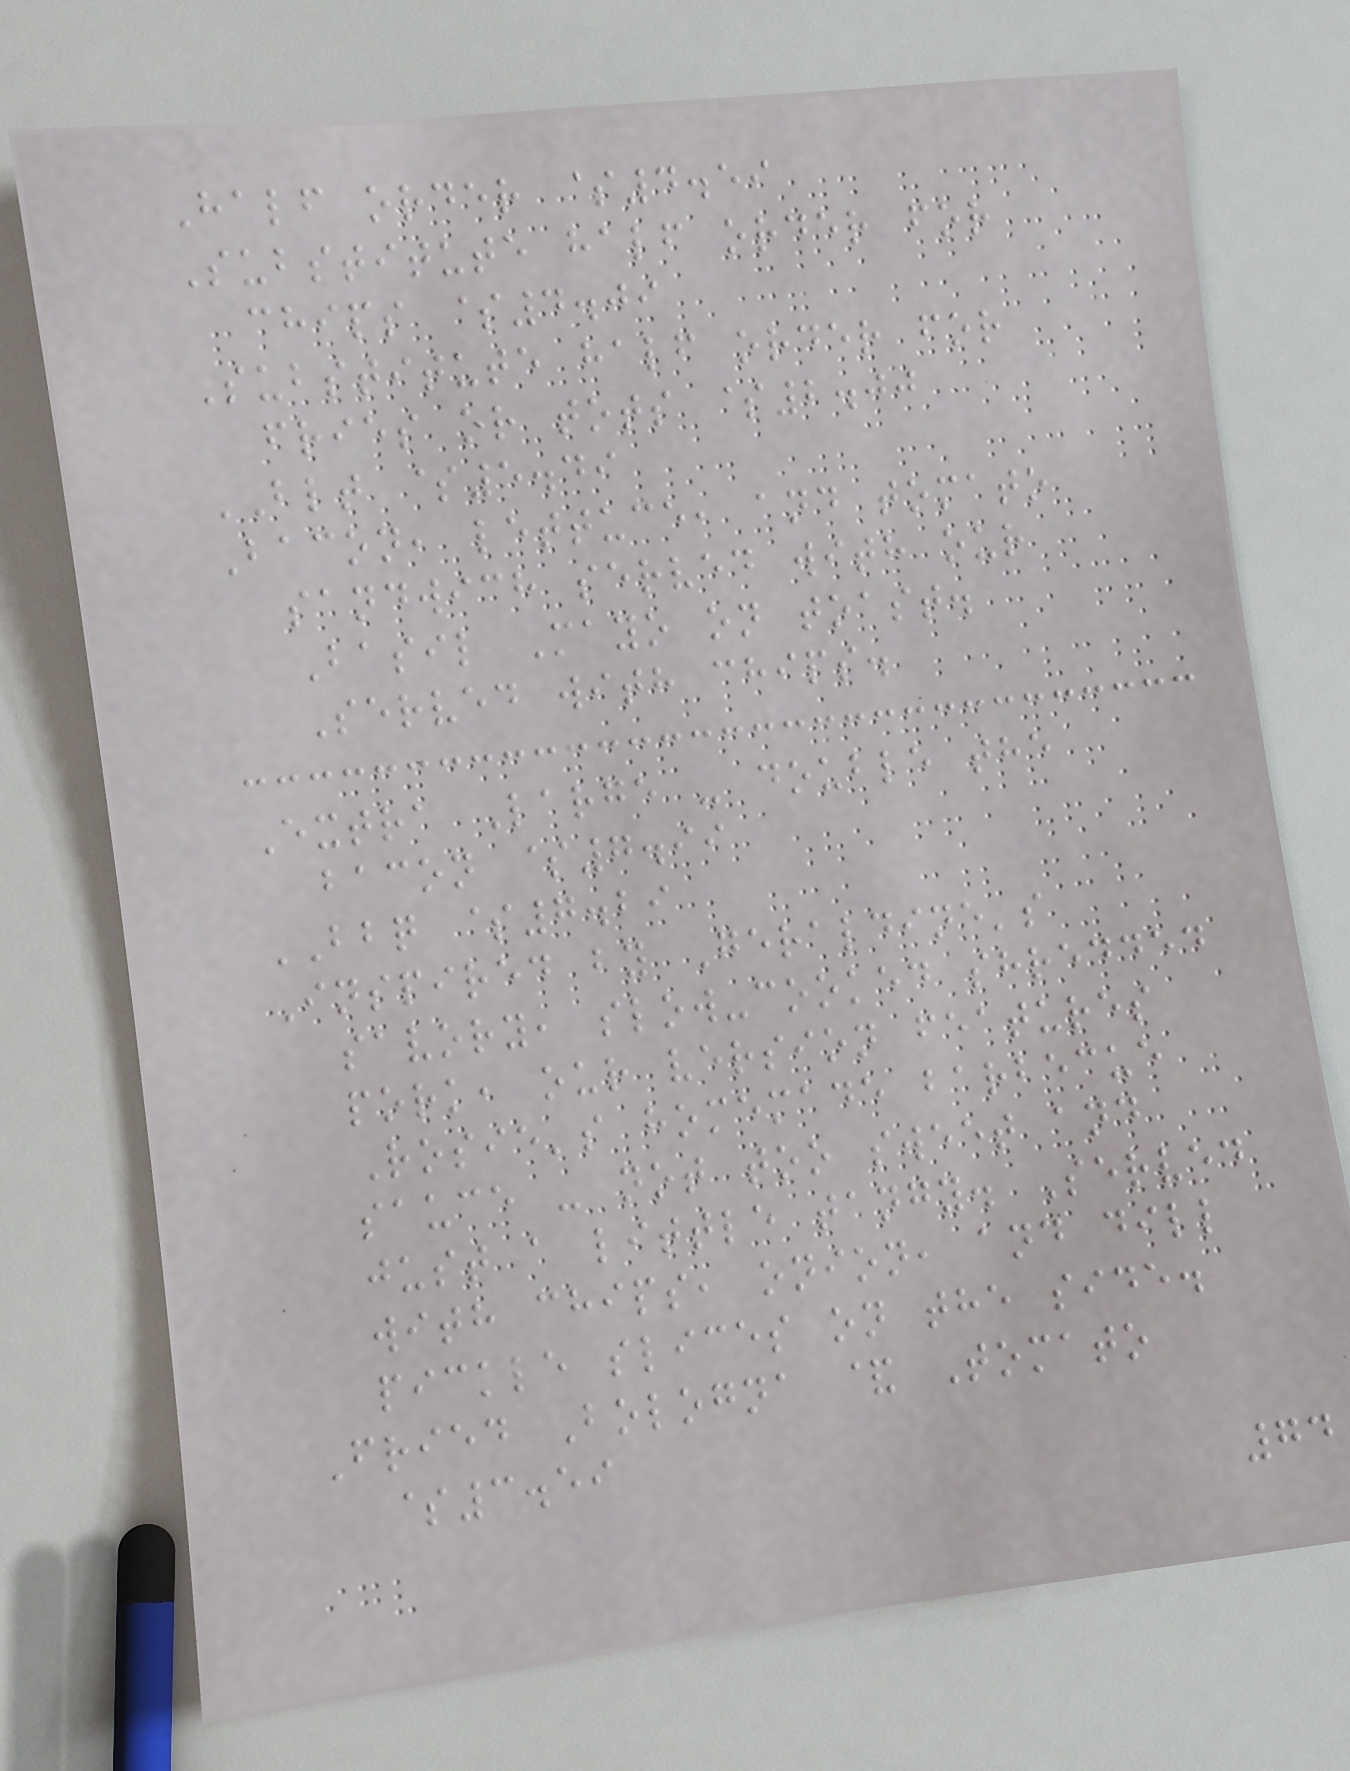Half order $4.59
Substitute half order for
chips $4.09
Substitute half order for
fries or tots $2.00
BLT $5.49
Bacon, lettuce, and tomato
sandwich served with our
Basil Mayo on toast.
Served with chips.
Extra Large - double the
bacon $7.99
BBQ $7.29
Inspired by Geraldine's
savory, slow-cooked shredded
pork, our version features
Rosie's homemade barbecue
sauce - not too sweet and
just a little tangy. Served
with chips, onion, and dill
pickle slices on the side.
Fried Bologna & Tomato
$3.59
74
